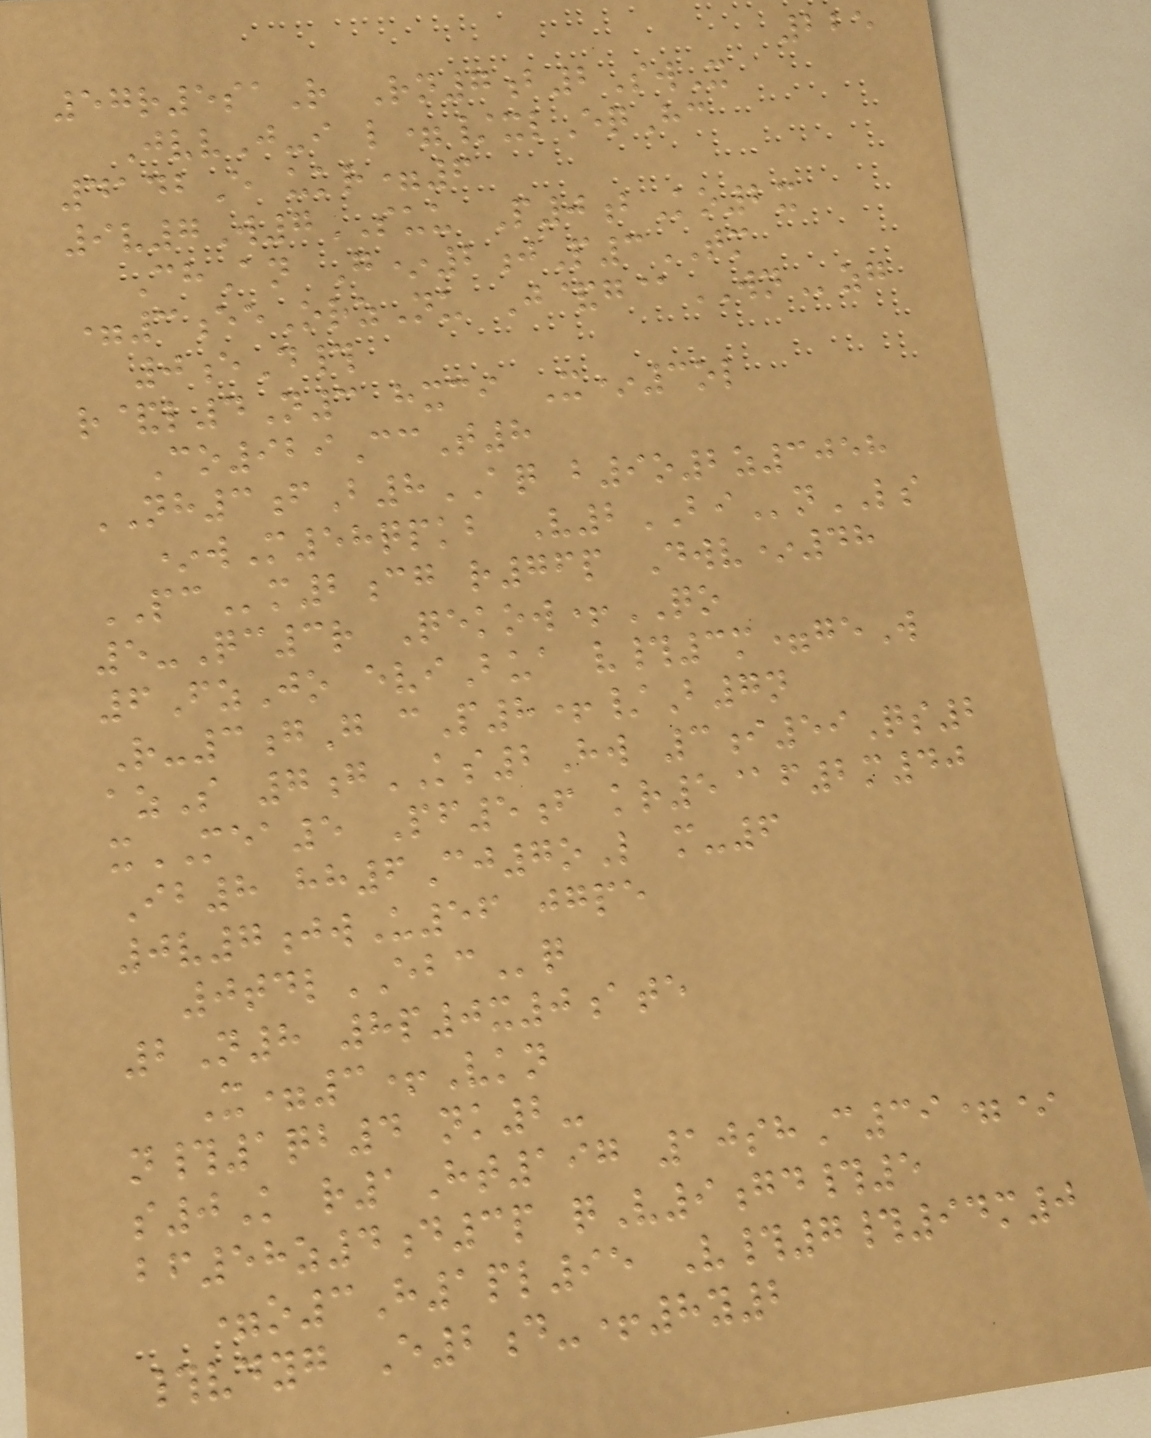225
57r5saR Rn7b2SwX
JvvJ-i l=/xlEqHc
4142E ukr=6
9v7W7SUU P0bKo2x
ChAn G*2jP3TM
=3eeOrzNu J&g@WNzg
0eD#
r&l4N3 hxci X*3ol
Co929CcT8
NH3fB8AQ b9o2z3058
*wM58qpkb V2BInLS
PCm2cg r76p Dwv*48
5-Qc3r Qekow+QO
6FzJo eviBua v#3m=geW
R-3gG cP8+/B7n
azS 7gKS2Hw 3i59Qs2
xMEA5 Pf5f kr5@f2m40
Ib8 hh6Cj7oL m-6
0v7jwU56 jgpe
0tdlEBCq
2N8 8p0x0ate
X=3+Vkn
n#1qb4 nk2-
s0K r1Ht197 10shC39=*
bf58z4d3p qV9gd#5
=o3H1pl95 V#7#94m0
#vdyg E2d-+8y2
